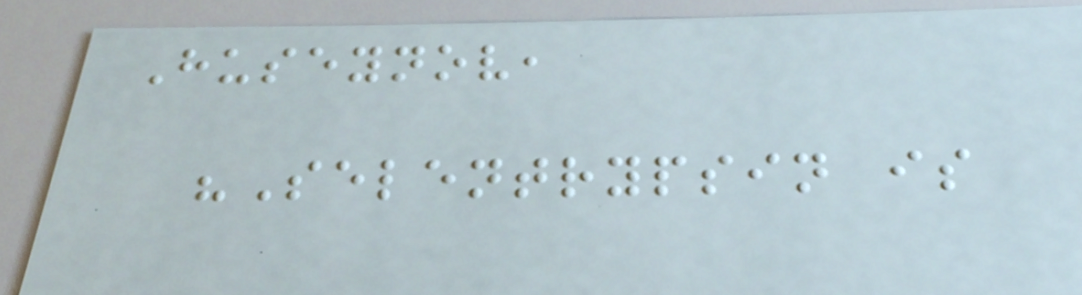Huseynov,
"Selentrypsin is
